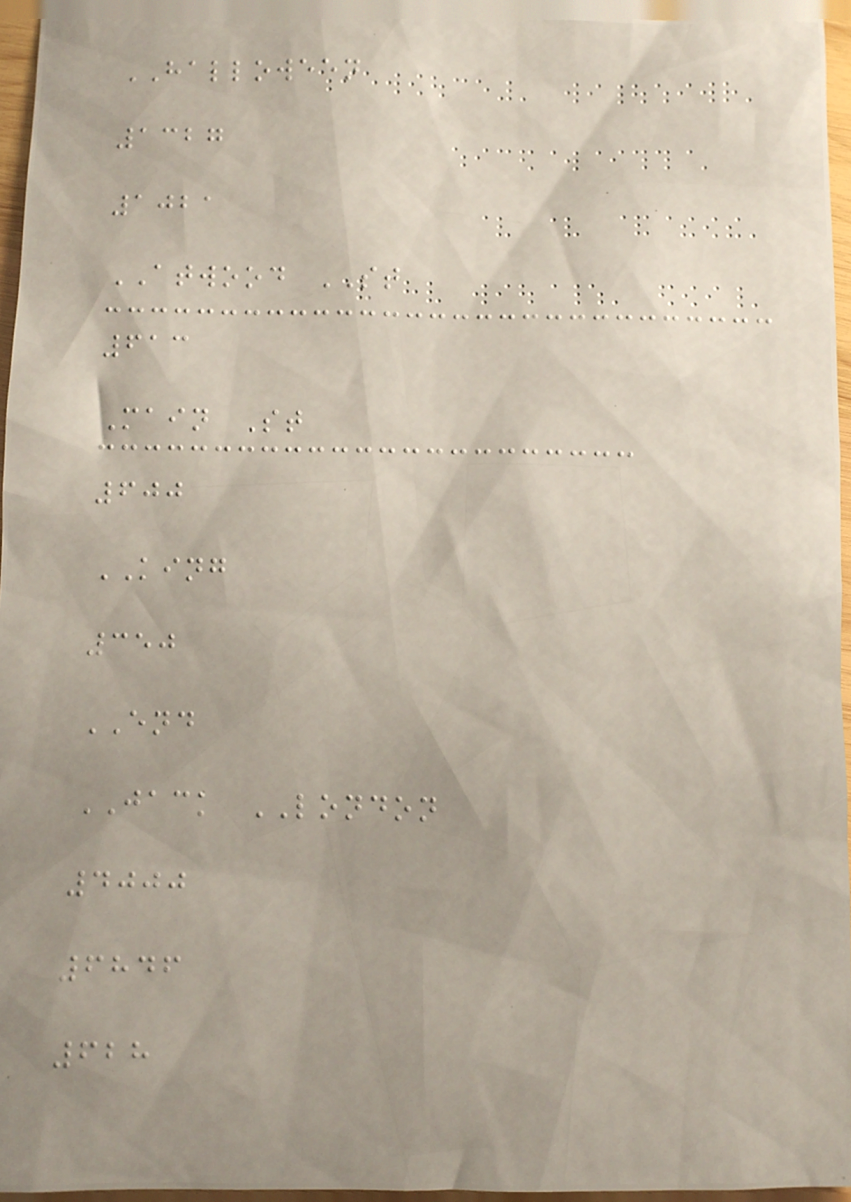HALLOWEEN
1327
1021
ATWOOD ST
613
Main St
600
KING
350
END
JACK LONDON
4000
6846
628
